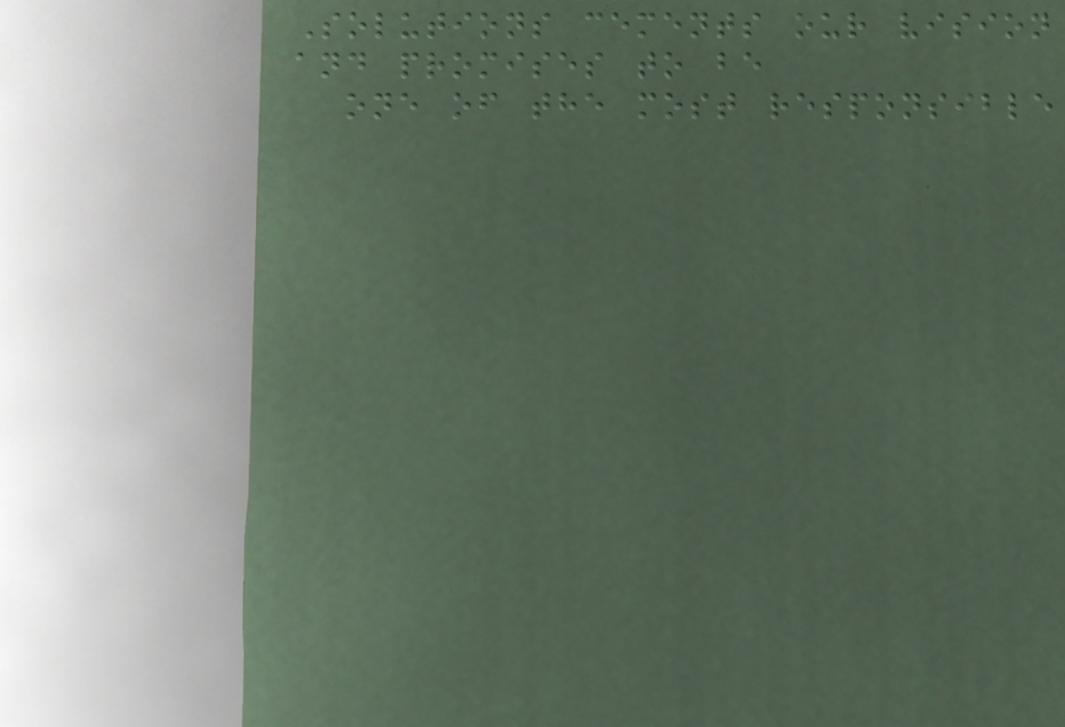Solutions cements our vision
and promises to be
one of the most responsible
